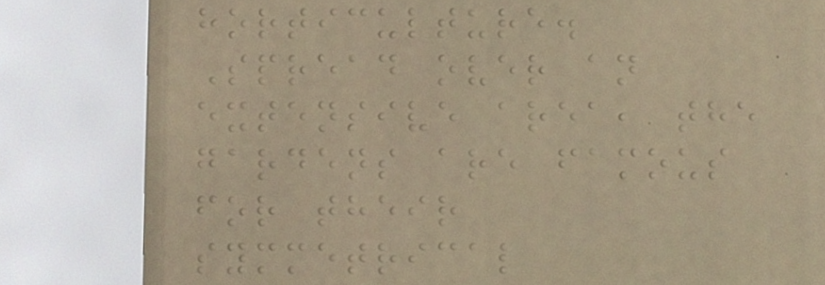horticulture.
Spread over an
extensive area, the
gardens are famous
for their
symmetrical
